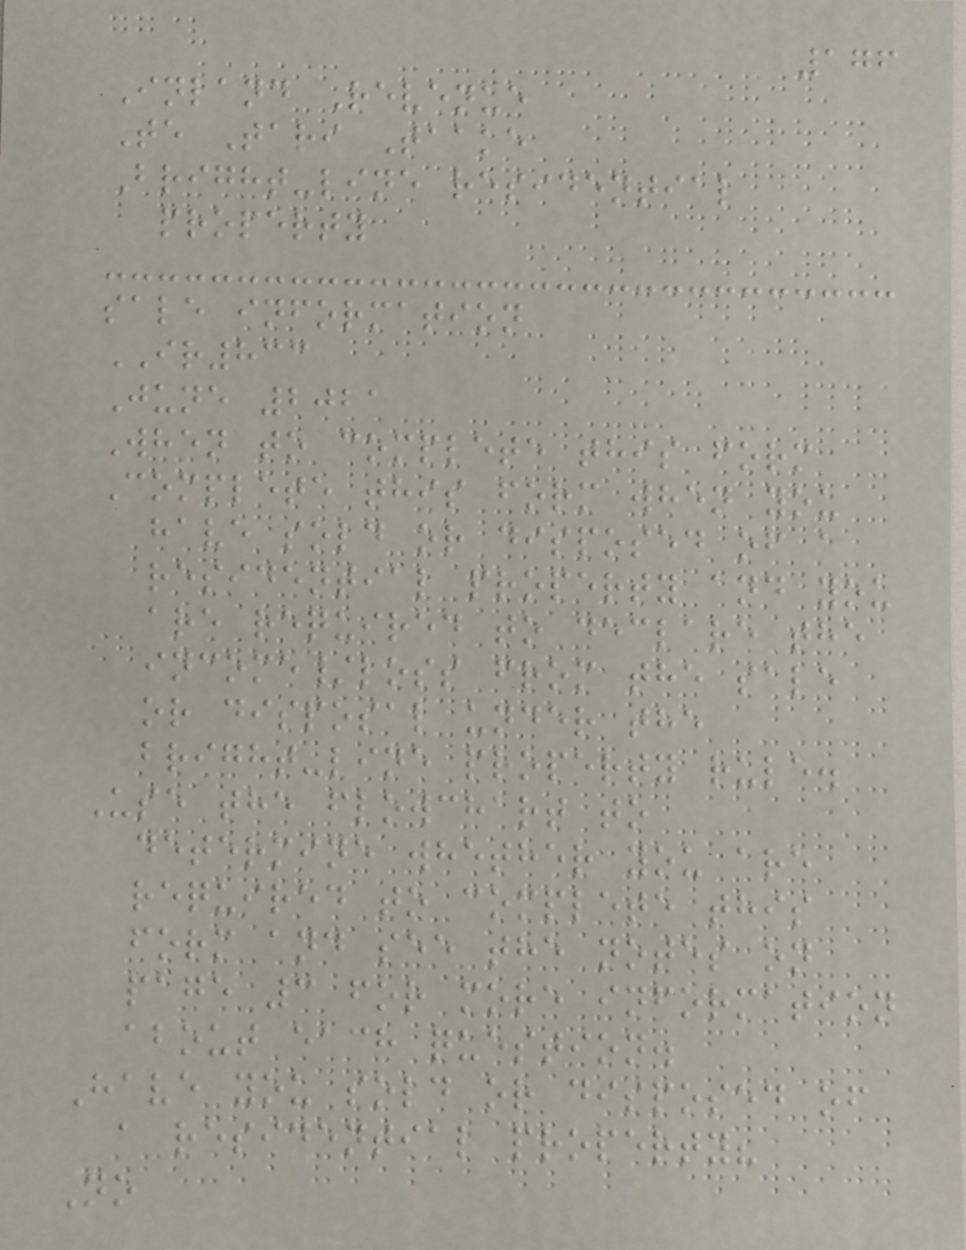176
Inland Revenue
Te Tari Taake
Bright-line residential
property
sale information
IR833
June 2021
When to complete this form
Complete this form when you
have sold or disposed of a
residential property and you
are required to declare the
income/loss from the sale
or disposal under the
bright-line property rule.
Use the flowchart to
determine whether you are
required to complete this
form and see the notes on
page 3 for more information
about each question.
Have you sold or disposed of
a residential property?
No
